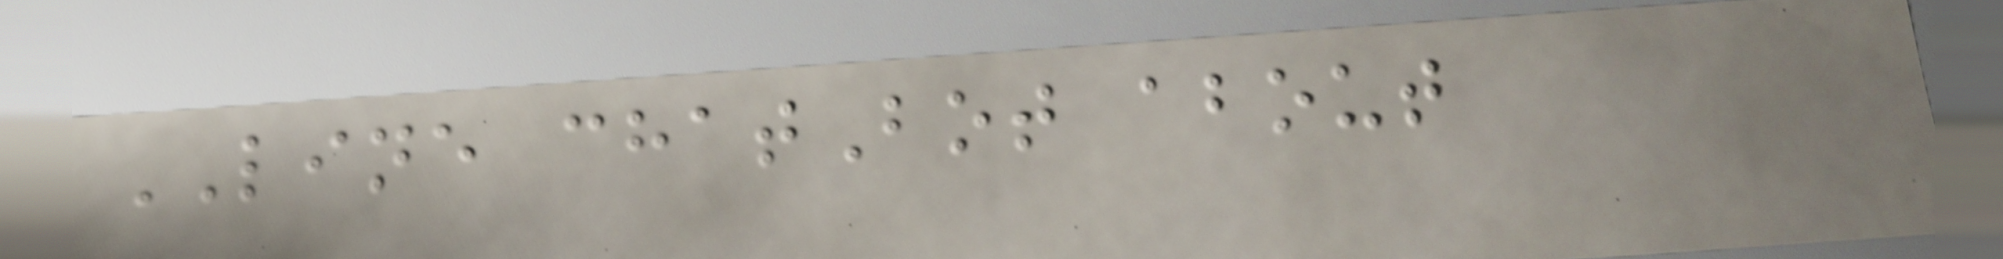LINE chatBot about
